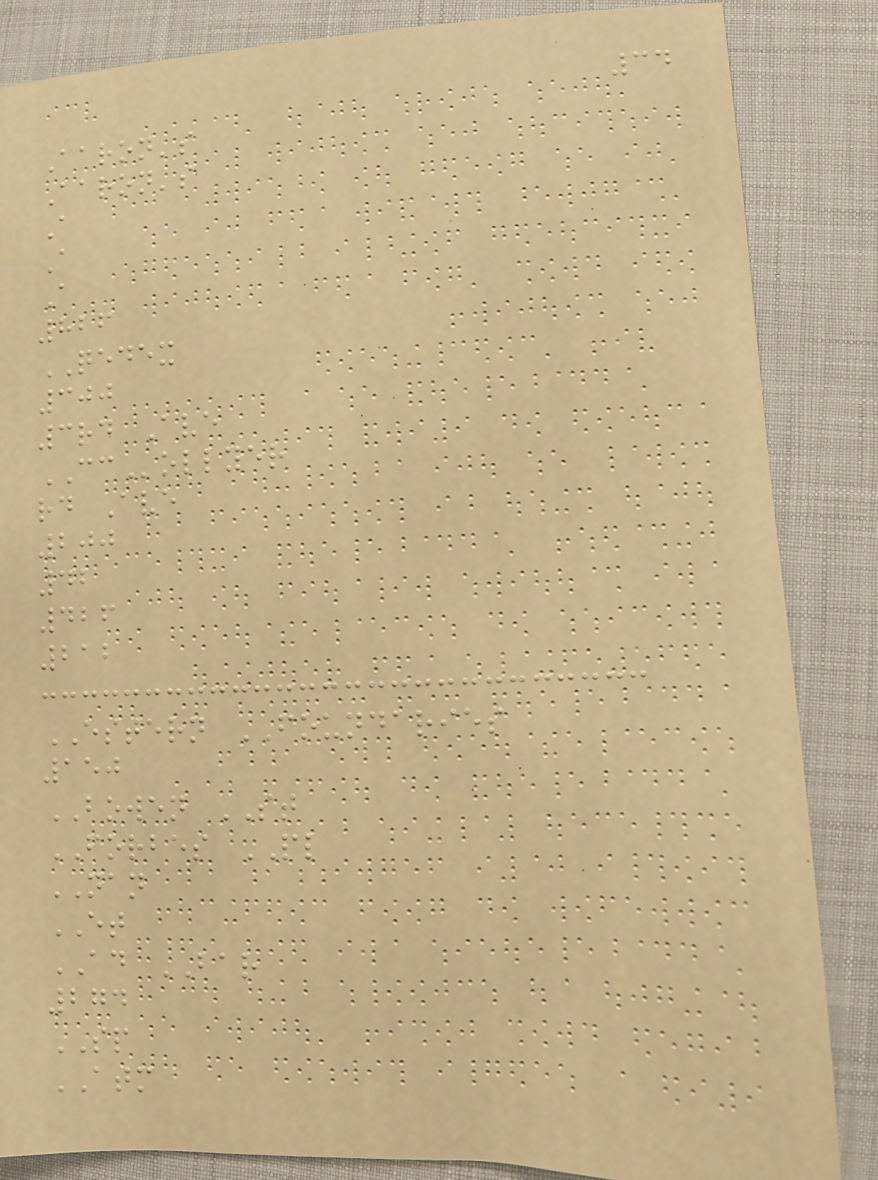34
Aaron's
Aaron's
A
A
A
826
QEDEX
300
3rd Ave
CCollyer
rd Ave
200
42
426
212
ESTERN FOUNDARIES
150
BOWEN ST
FORBES PL
NAN
ET
AD BAR
274
SP
ATM
